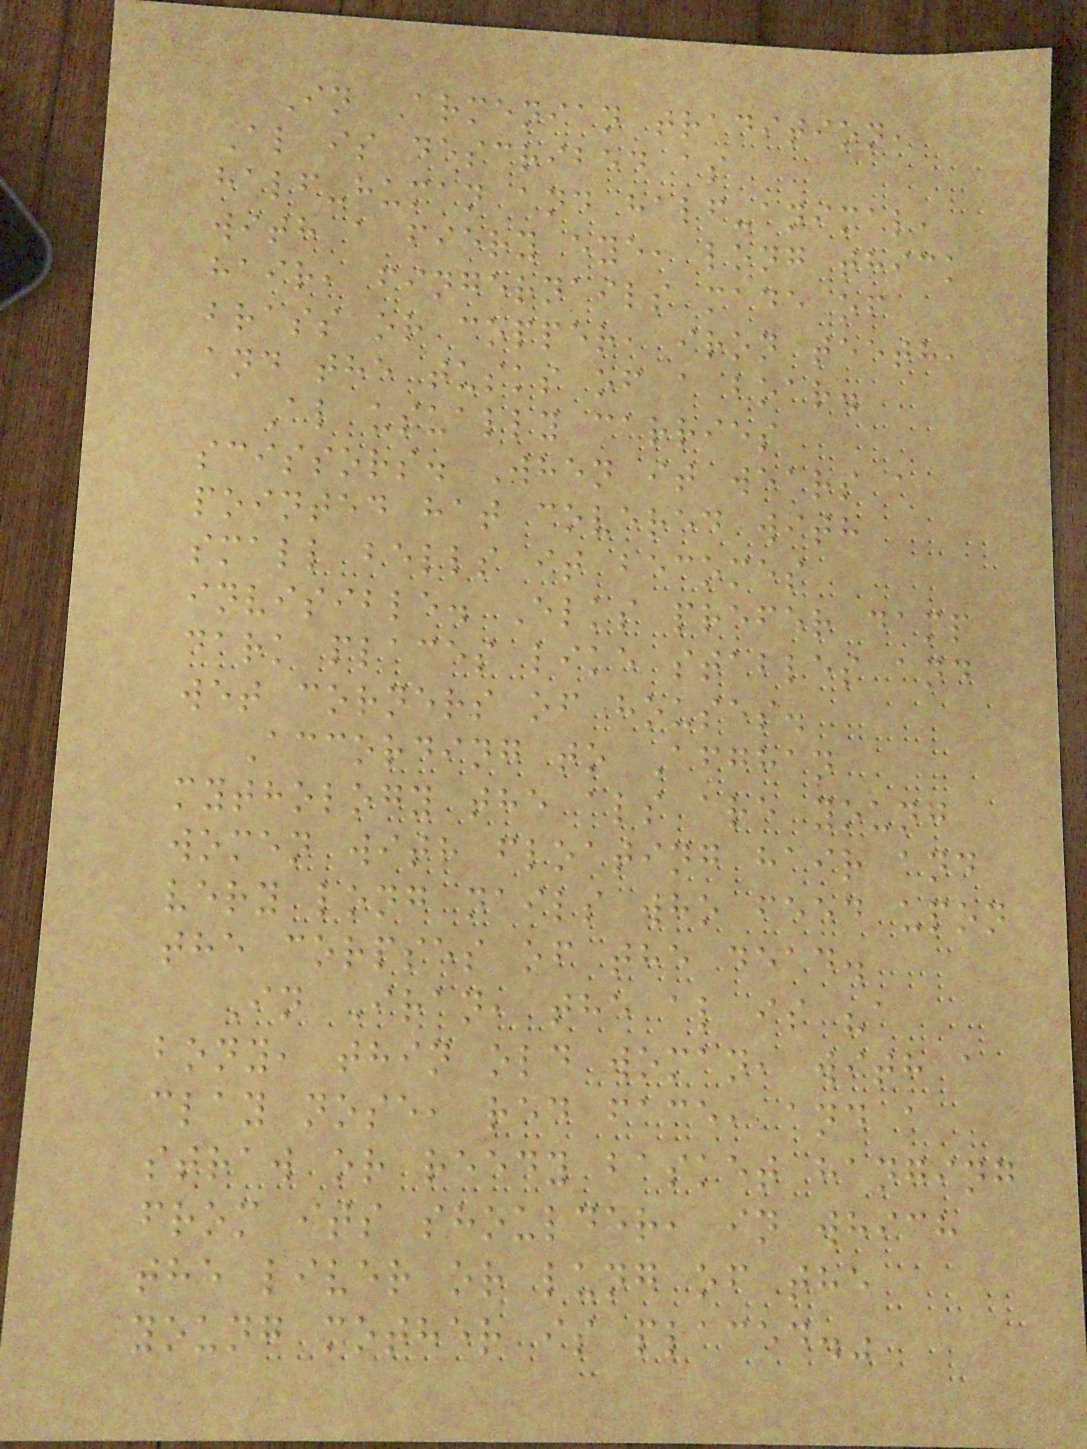In Armenian tradition,
Al is described as
half-human and half-animal,
with a fiery eye, long thick
hair, fingernails made of
brass or copper, iron teeth,
and the tusks of a boar.
Al usually carries
scissors. When it wears a
pointed hat covered with
small bells it becomes
invisible. Elks prefer damp
dark places like stables and
wet corners of houses.
According to Afghan
mythology the als are young
women with floating hair and
very long nails who feed upon
the corpses of the dead.
In Iran, the al is "a
bony, thin old woman, with a
clay nose, red face, and a
straw or reedy basket hanging
from its shoulder, in which
the liver or lung of the
young mother is placed."
